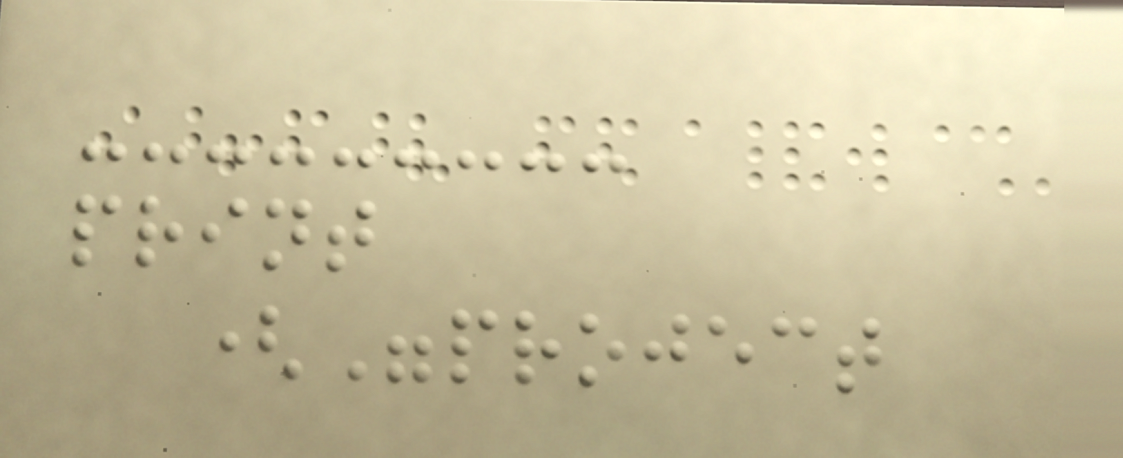print
("project
